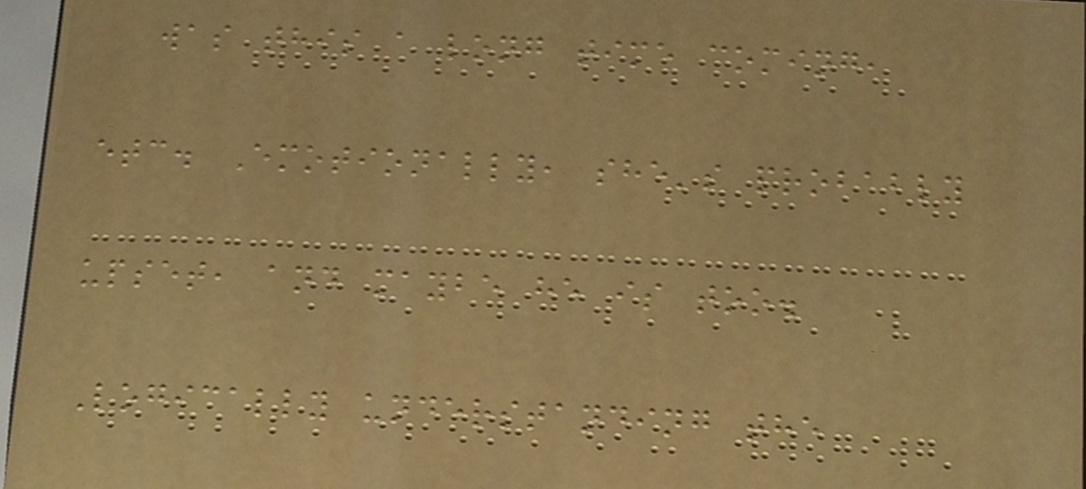was this a long time coming,
etc. Emotionally, she's probably
upset, and maybe he is too.
Logically understanding the
